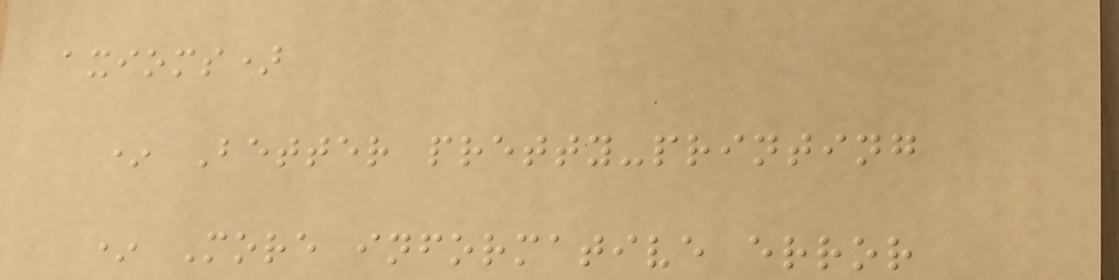axioms)
* Better pretty-printing
* More informative error
